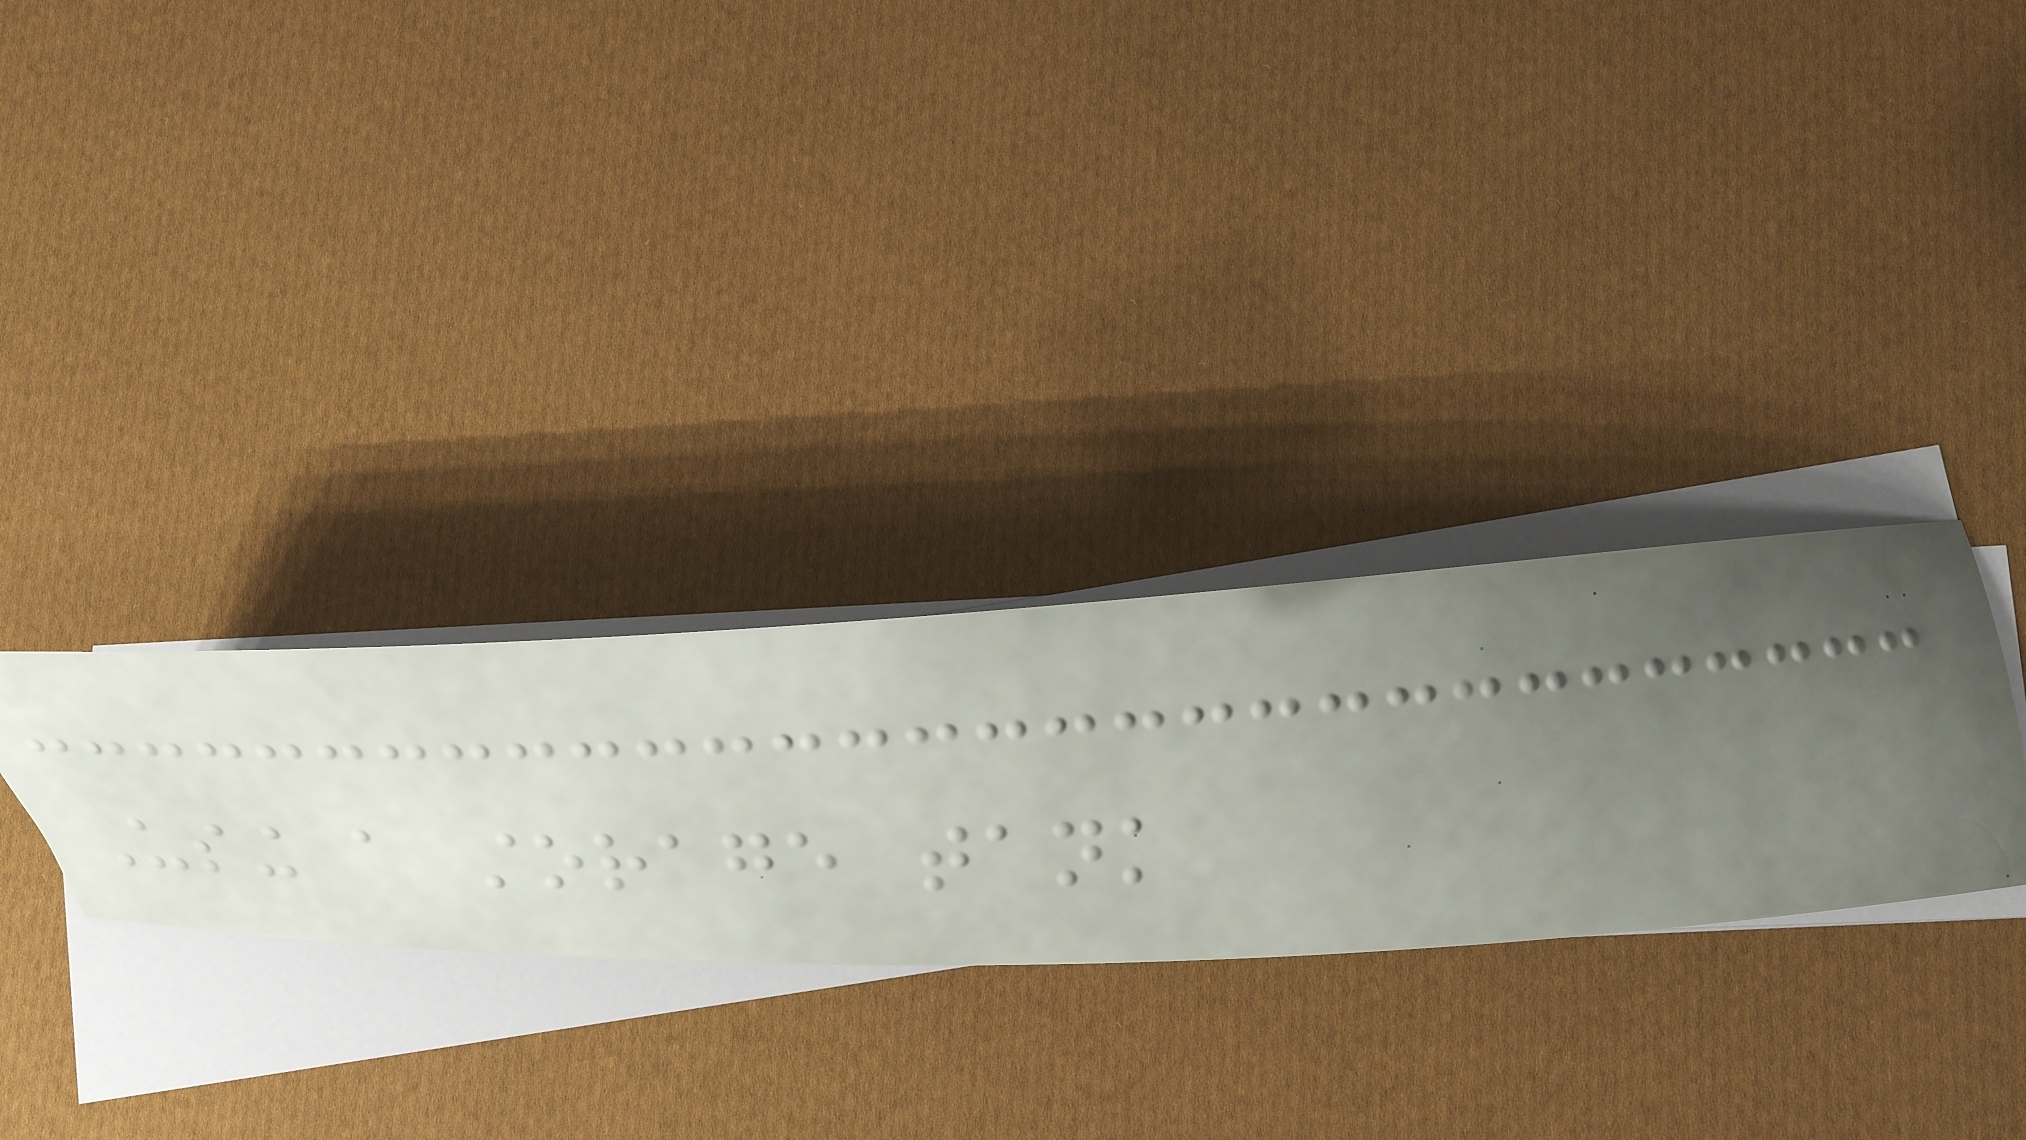Using a storage tank
